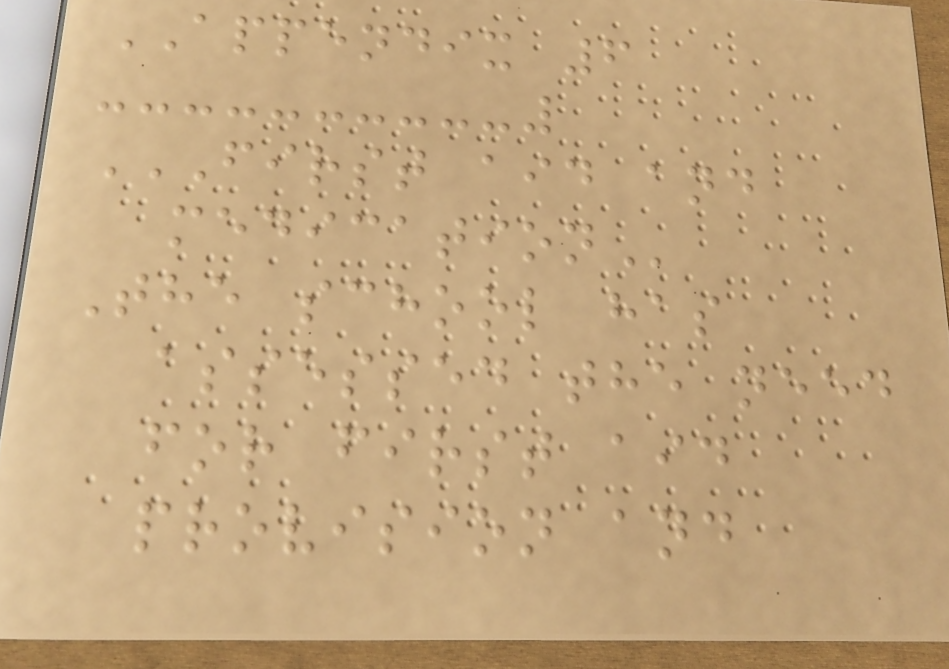APPENDIX 6
FIRST AID AND
MEDICATION
The school has
assessed the need
for first aid
provision and
